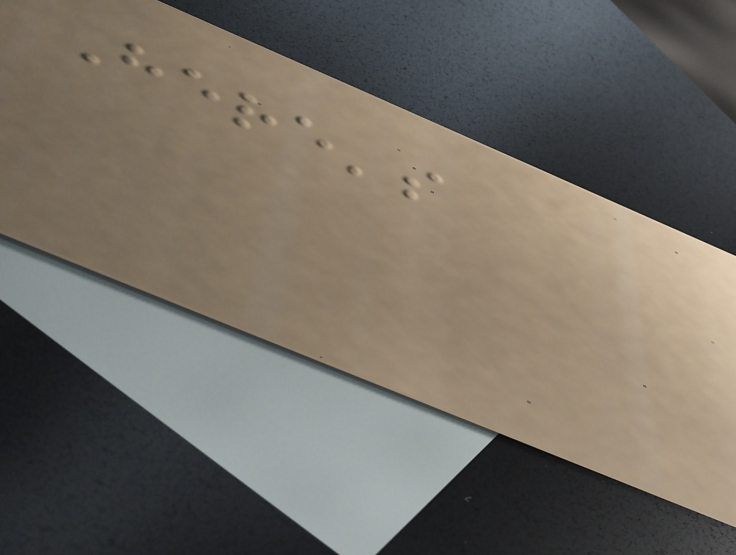Here's
